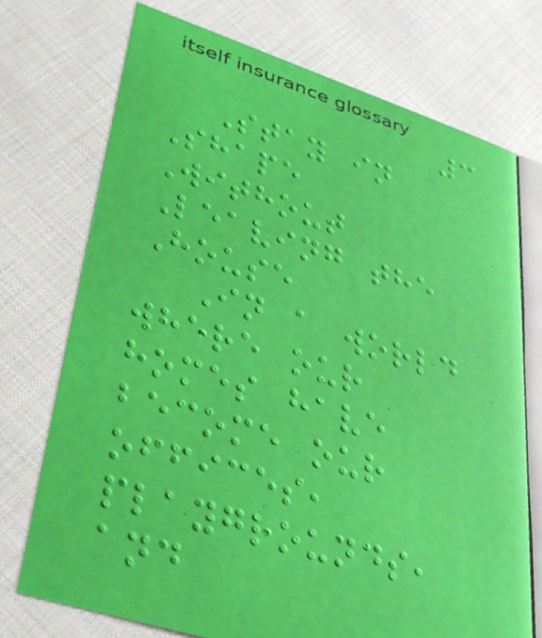3
Stay in
Shape
Without
Leaving the
House
In a world
where our
homes have
become our
offices,
playgrounds,
and
